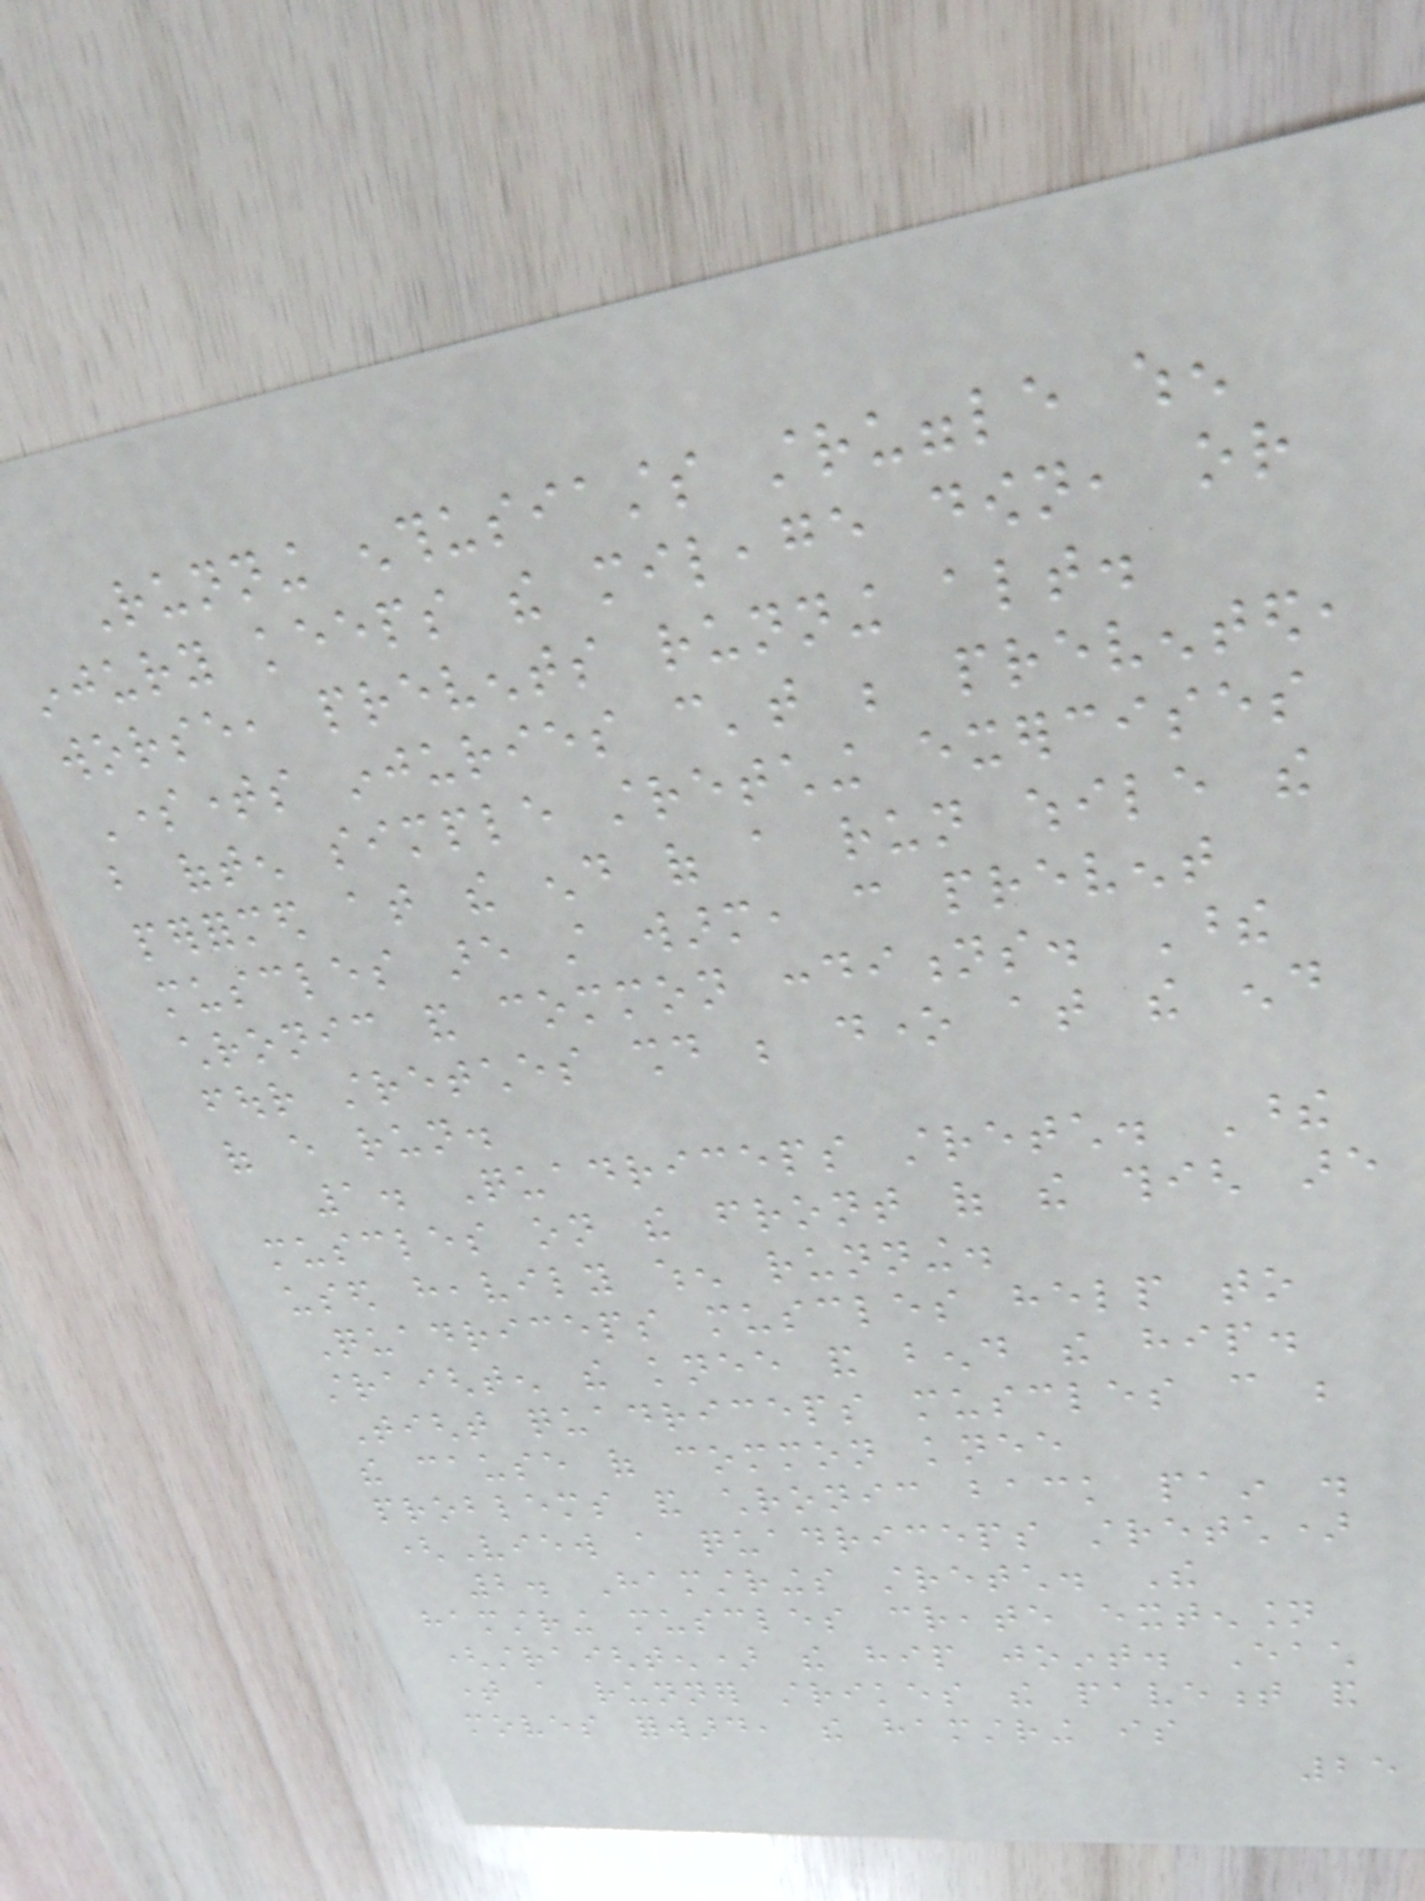Running enthusiasts struggle when
injury keeps the mileage down, or
worse, prevents running altogether.
Sometimes injuries can't be prevented,
but often simple stretching exercises
performed at the end of a run while the
muscles are still warm, can prevent
chronic and common conditions. These
four stretches should be done at the end
of every run.
1. Quadriceps stretch. These
muscles on the front of the thigh are
used heavily when running.
Quadriceps muscles help to
straighten the knee and bend the hip.
Tight quadriceps muscles can be
the cause of common knee
problems and chronic back pain .
(View a quadriceps stretch)
2. Hamstrings stretch. The
hamstring muscles create extension
(straighten) the hip joint. Each
time a runner strikes the pavement and
moves forward, the hamstring is
25
